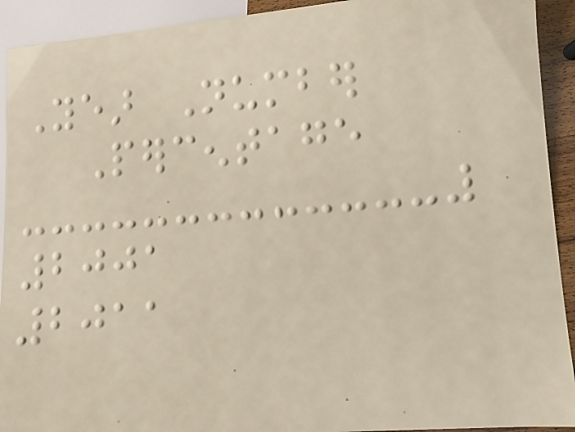Year Number
Percentage
2001
2011
